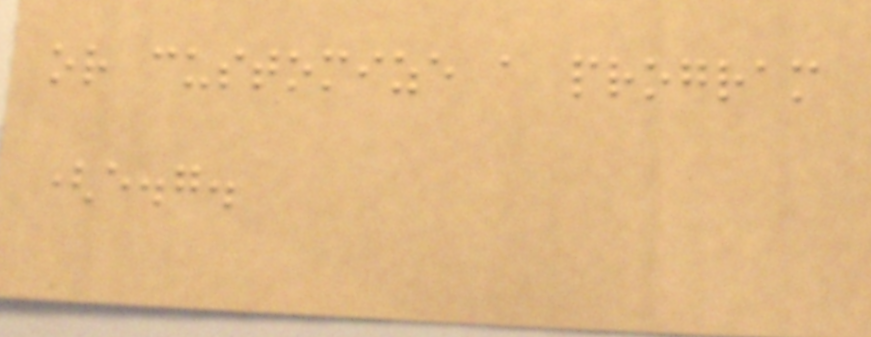or customize a program
(e.g.
